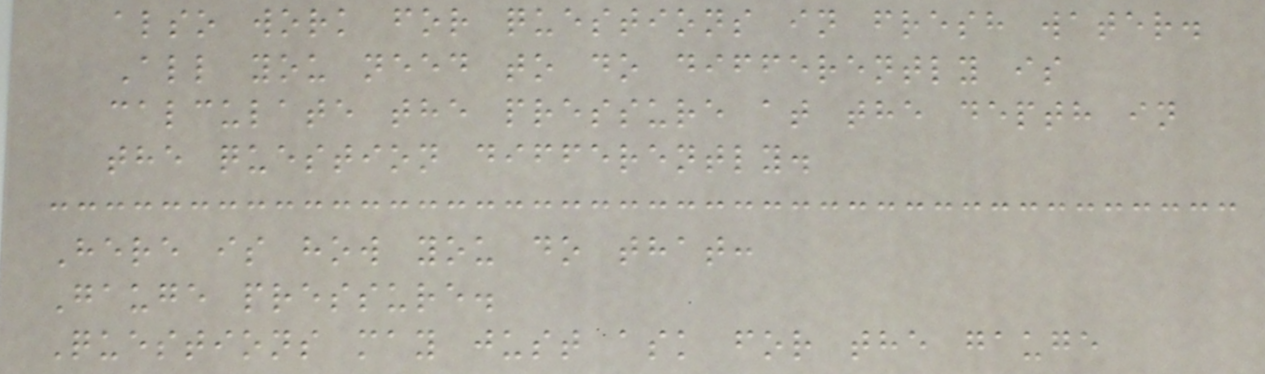also work for questions in fresh water.
All you need to do differently is
calculate the pressure at the depth in
the question differently.
Here is how you do that:
Gauge pressure.
Questions may just ask for the gauge
